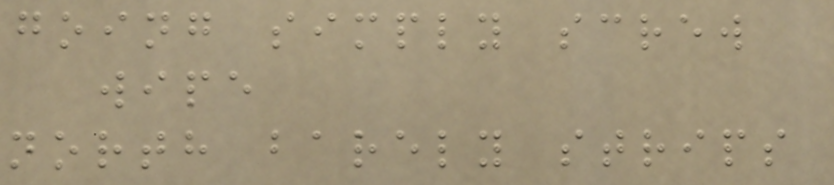going simply screw
wipe
north barely strips
